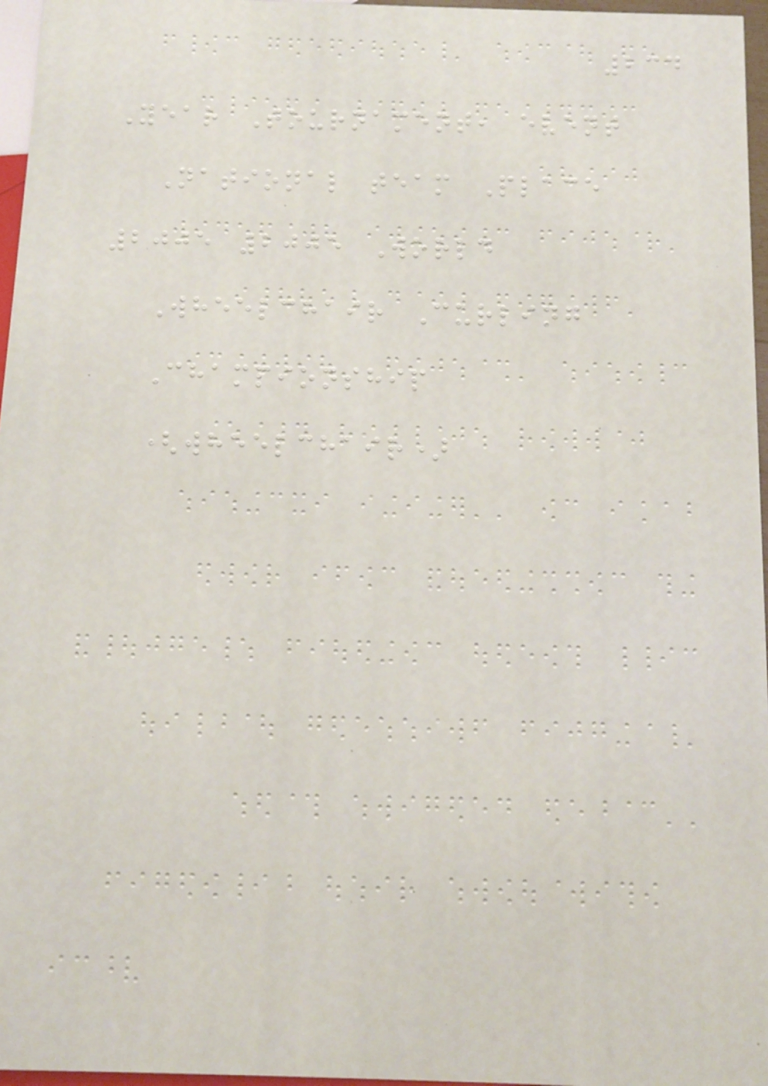234
Year Tournament, event
National team Place
2005 2005 World
Wheelchair Curling
Championship
(wheelchair)
